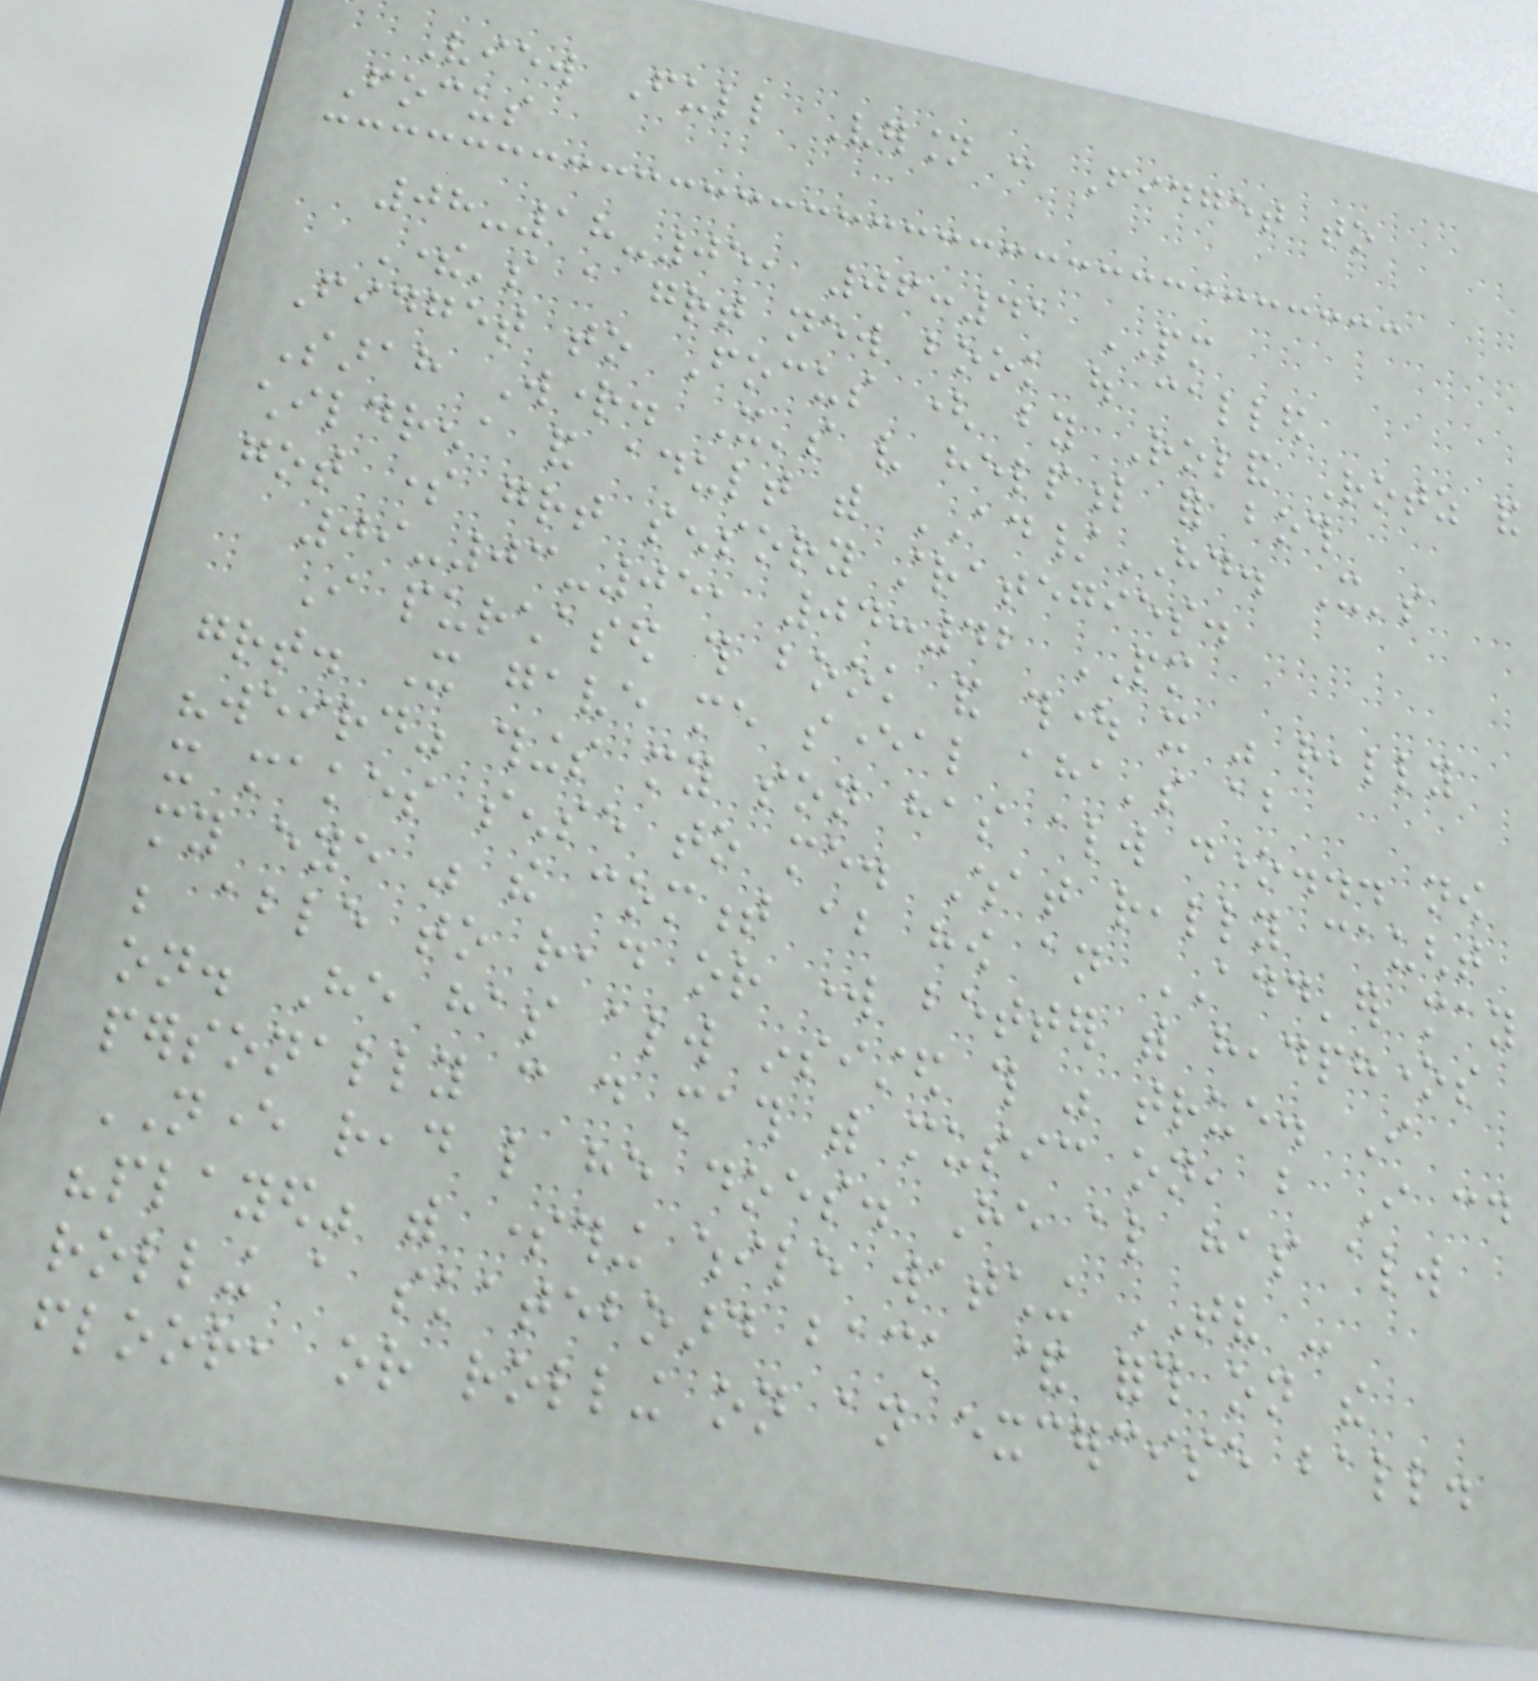View Full Version : Fidget to
Focus
08-18-05, 06:41 PM
There's a great new book out called
Fidget to Focus ( by Roland Rotz and
Sarah Wright. It's very helpful for both
childrena and adult with AD/HD. It's
got some great sensory strategies.
09-03-05, 04:42 PM
I purchased this book and thought it was really
great. It gave me several aha's about
"weird" things my son has always done... now
it makes sense to me. What really caught
my eye was the comment about how an ADD'er may
be able to read or work better with headphones
on. He has always insisted this was true. I
personally can do math with music on, but I could
NEVER read like he does. He also has always
"played" with something while watching TV -
rolling a skateboard back & forth on the
floor, or rolling on an excercise ball.
